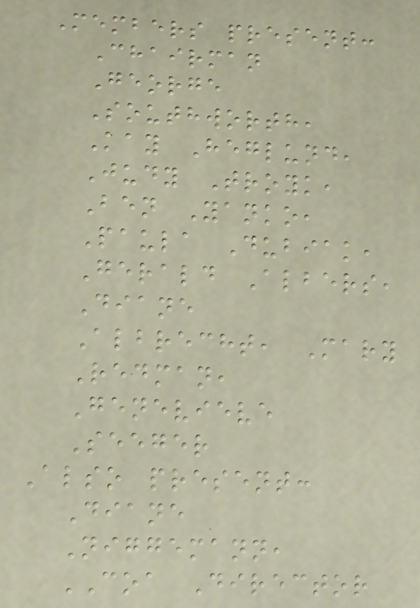Members present:
Chairman
George
Southworth,
Kay Heglund,
Judy Troyk,
Ben Yanko,
Paula Dubiak,
Gerald Albers,
Diane
Albrecht, Mary
Redman,
Genevieve
Seeger
Also present:
Diane
Niggemann,
COA Director
